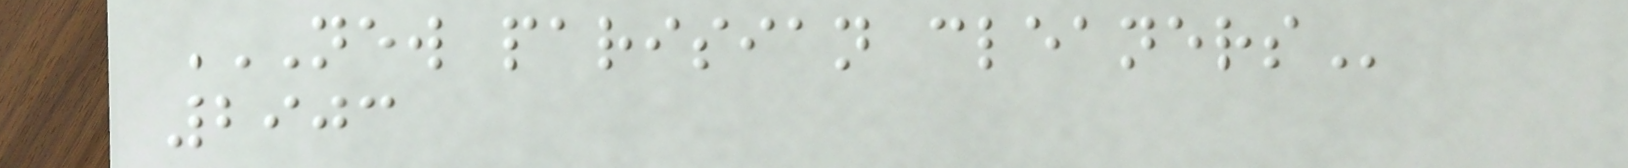NEW PARISIAN CLEANERS
2903
